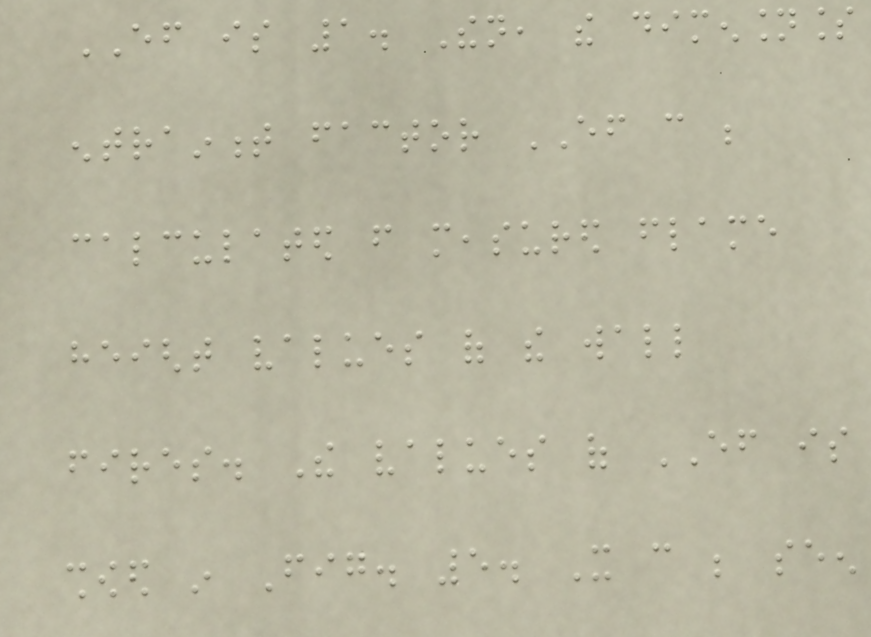EF is 1. Then, the dimensionless
entrainment factor EF can be
calculated from measured flame
height values of the wall
fires. The values of EF is
showed in Fig. 5. It can be seen
